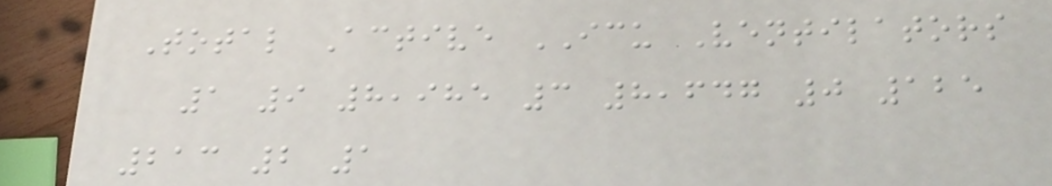Total Active ICU Ventilators
1 9 8,985 3 8,647 0 125
213 2 1
